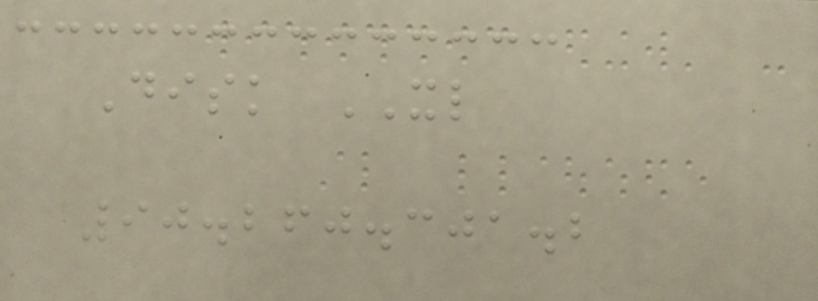Disk XL
90.260.301.2
